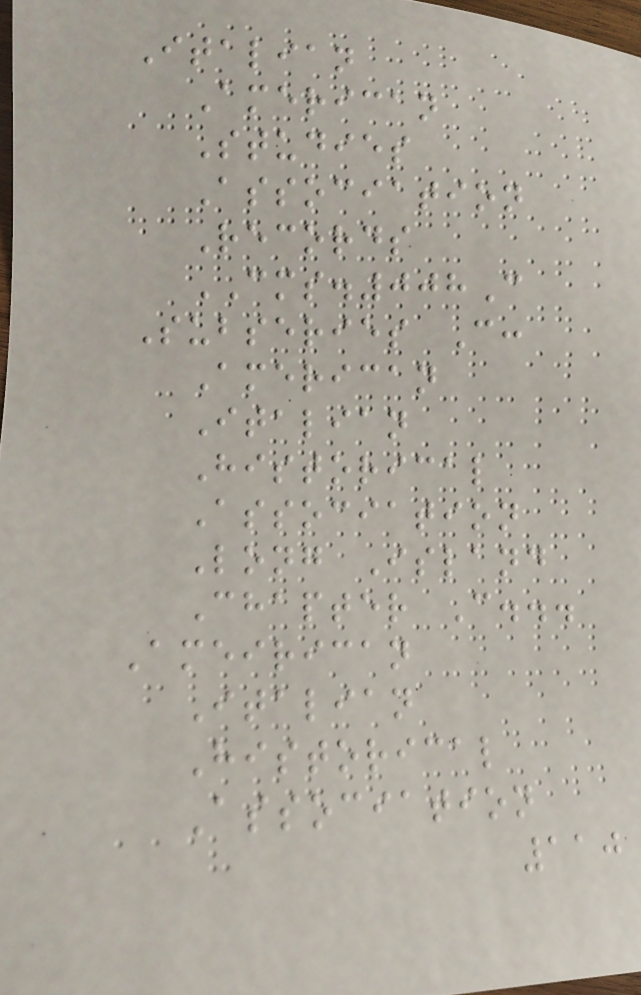Italian
American
Studies
Association
Records
CMS.008C
Subseries C:
American
Italian
Historical
Association
Long Island
Chapter C...
Ameirican
Italian
Historical
Association
110
